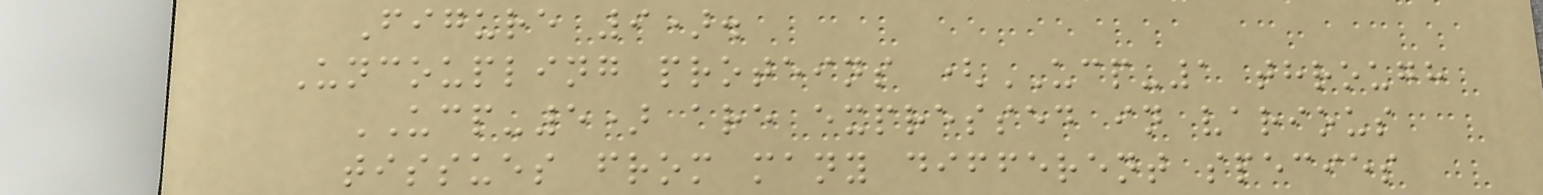Figure 9).
Uncoupling proteins (UCP-1 through
UCP-5) are expressed in various
tissues from many different species
